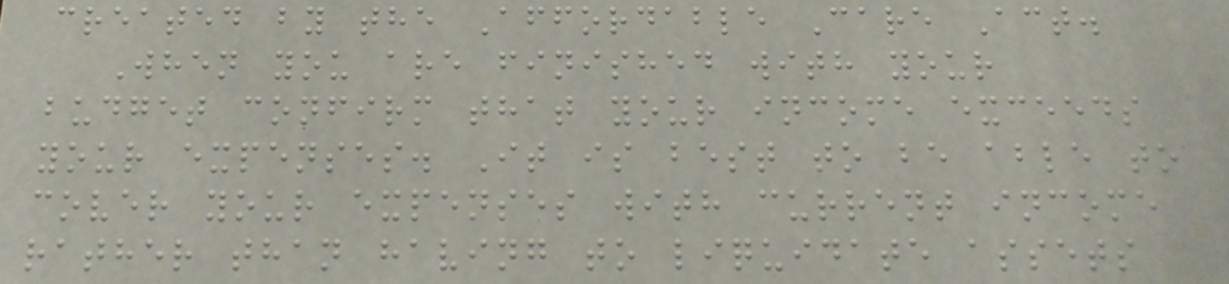created by the Affordable Care Act.
When you are finished with your
budget confirm that your income exceeds
your expenses. It is best to be able to
cover your expenses with current income
rather than having to liquidate assets
